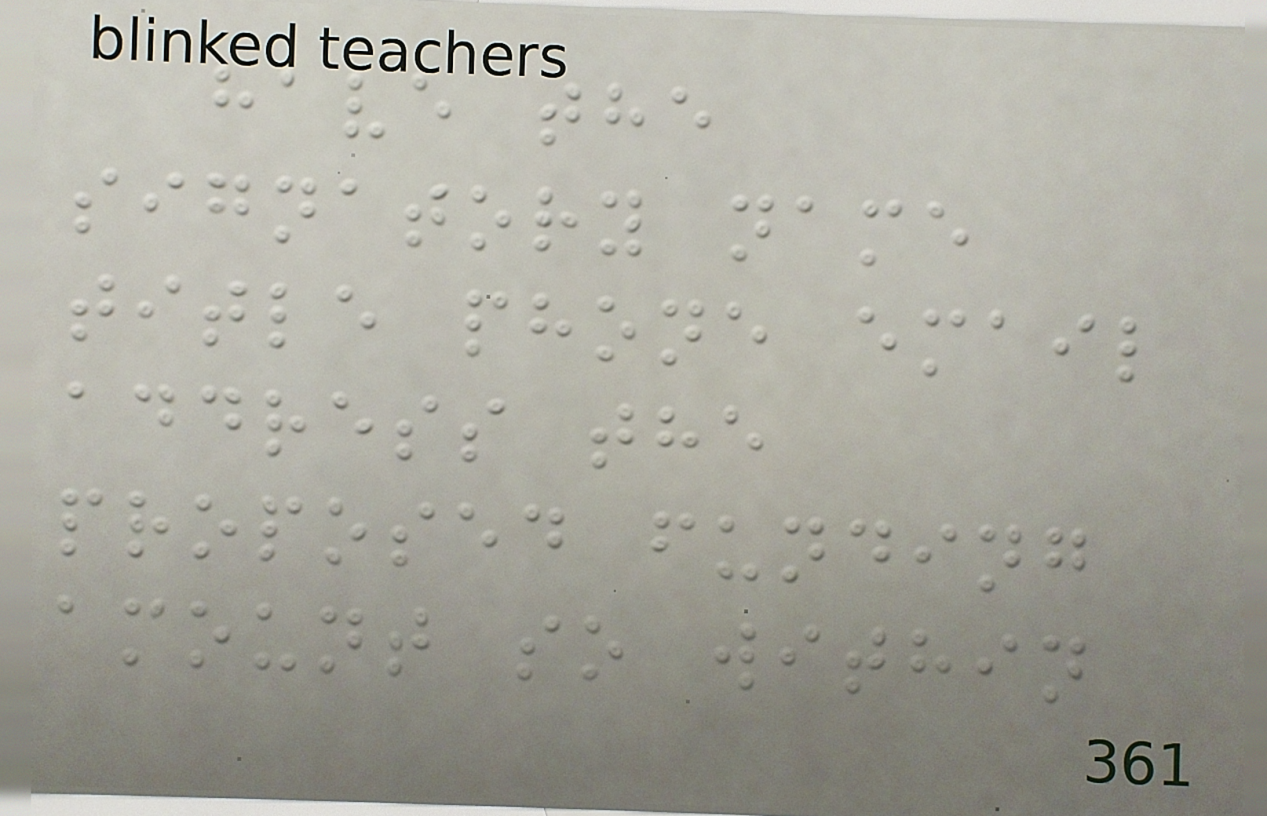have the
signatory name
title phone email
address the
proposed funding
amount so within
